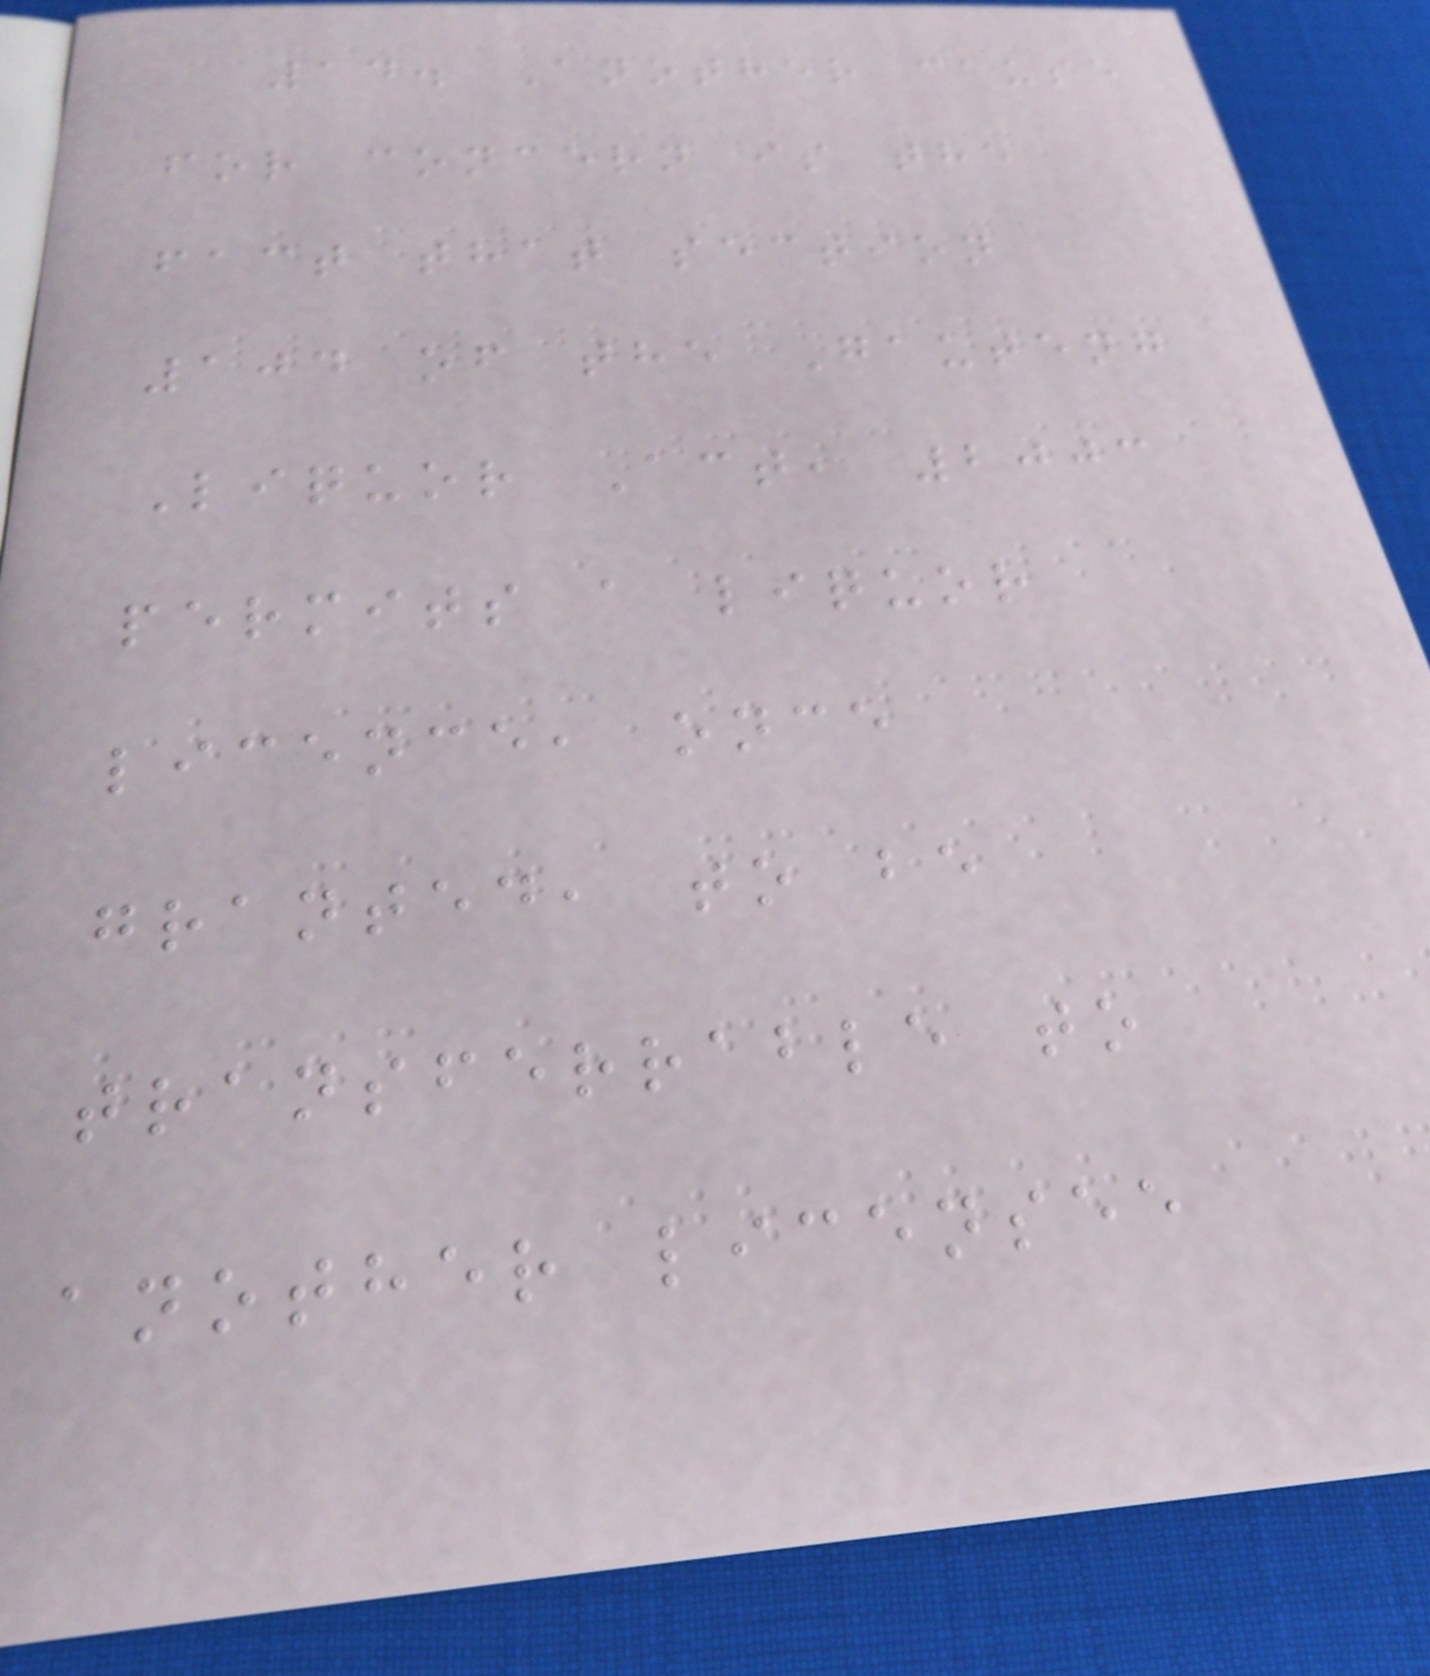14. Another cause
for concern is the
fact that section
104 of the Gauteng
Liquor Act, 2003
permits a liquor
licence, once
granted, to be
transferrable to
another licensee
